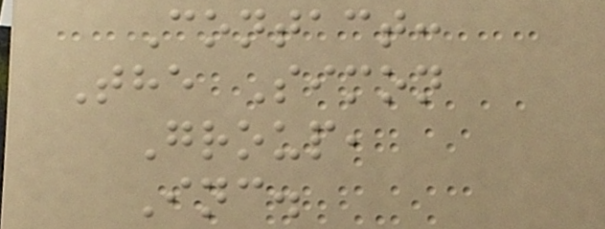Contact:
The Simon
Group,
Inc.
